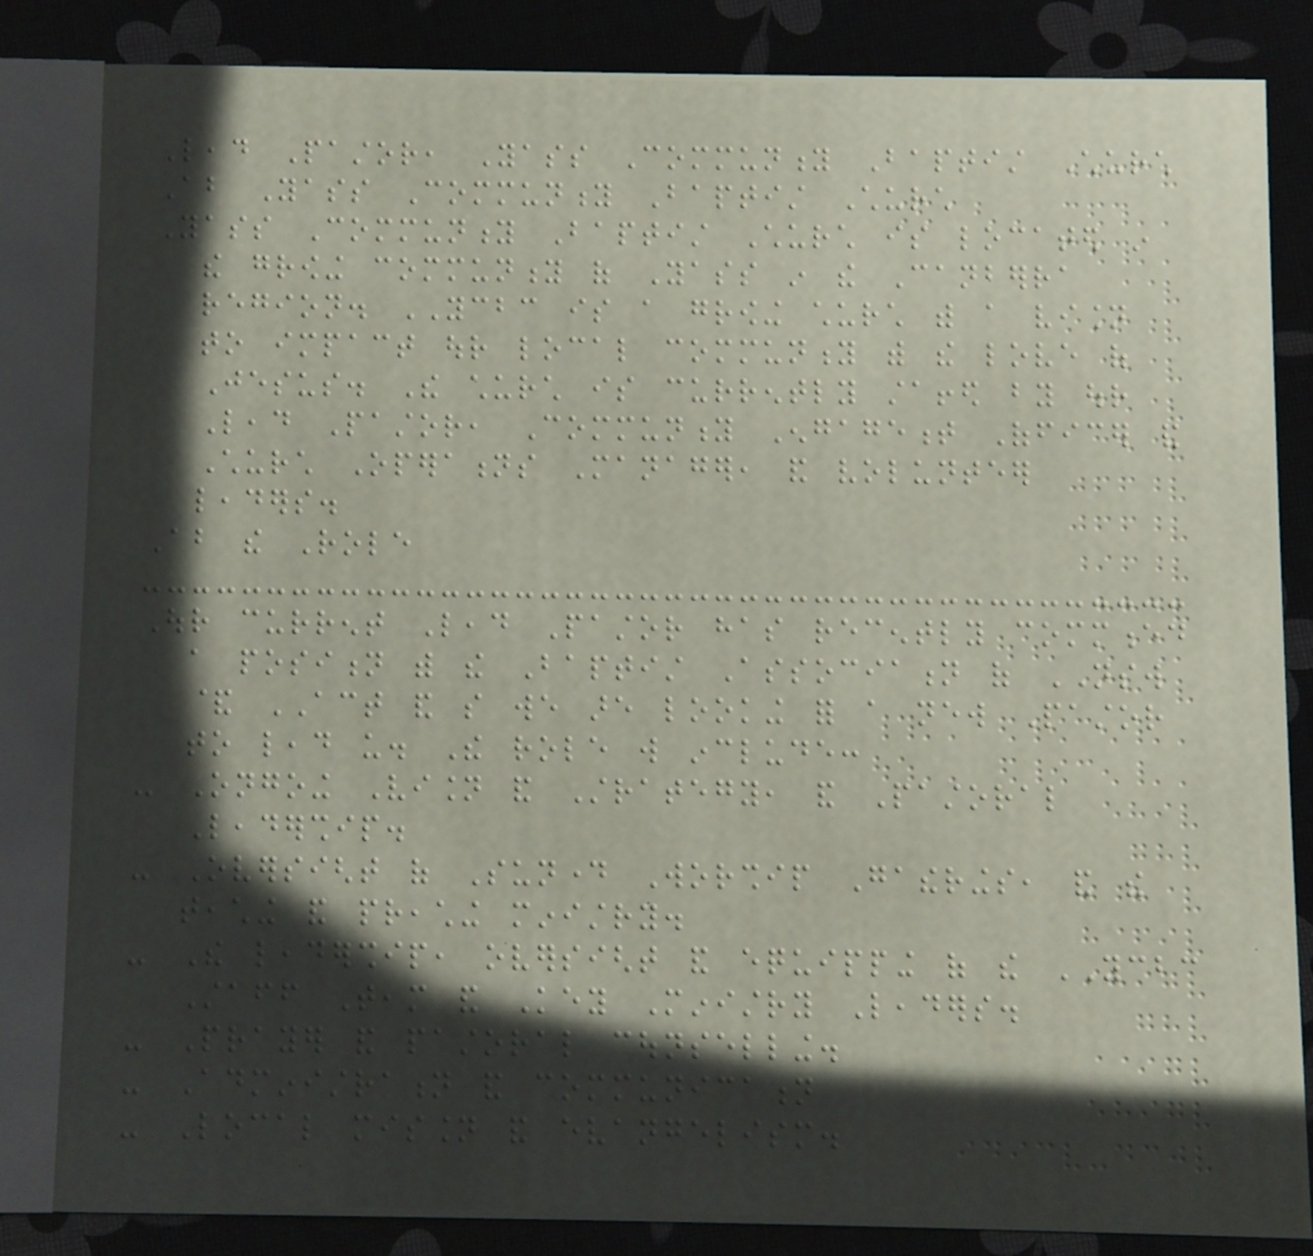Lead Pastor, Yass Community Baptist Church
About Yass Community Baptist Church
Yass Community Baptist Church is located in
the growing community of Yass in the Canberra
region. YCBC is a growing church with a vision
to impact our local community with the love of
Jesus. The church is currently staffed by our
Lead Pastor, Community Engagement Officer and
Church Operations Manager, and volunteer
leaders.
About the Role
Our current Lead Pastor has recently commenced
a position with the Baptist Association of NSW
& ACT and so we are looking for a new Pastor
to lead us. The role will include:
- Ongoing Vision and Strategy, and Pastoral
Leadership.
- Oversight of Sunday Worship Gatherings, and the
teaching and preaching ministry.
- The leadership, oversight and equipping of the YCBC
Staff Team and Key Ministry Leaders.
- Prayer and pastoral counselling.
- Administration and communication
- Local mission and evangelism.
